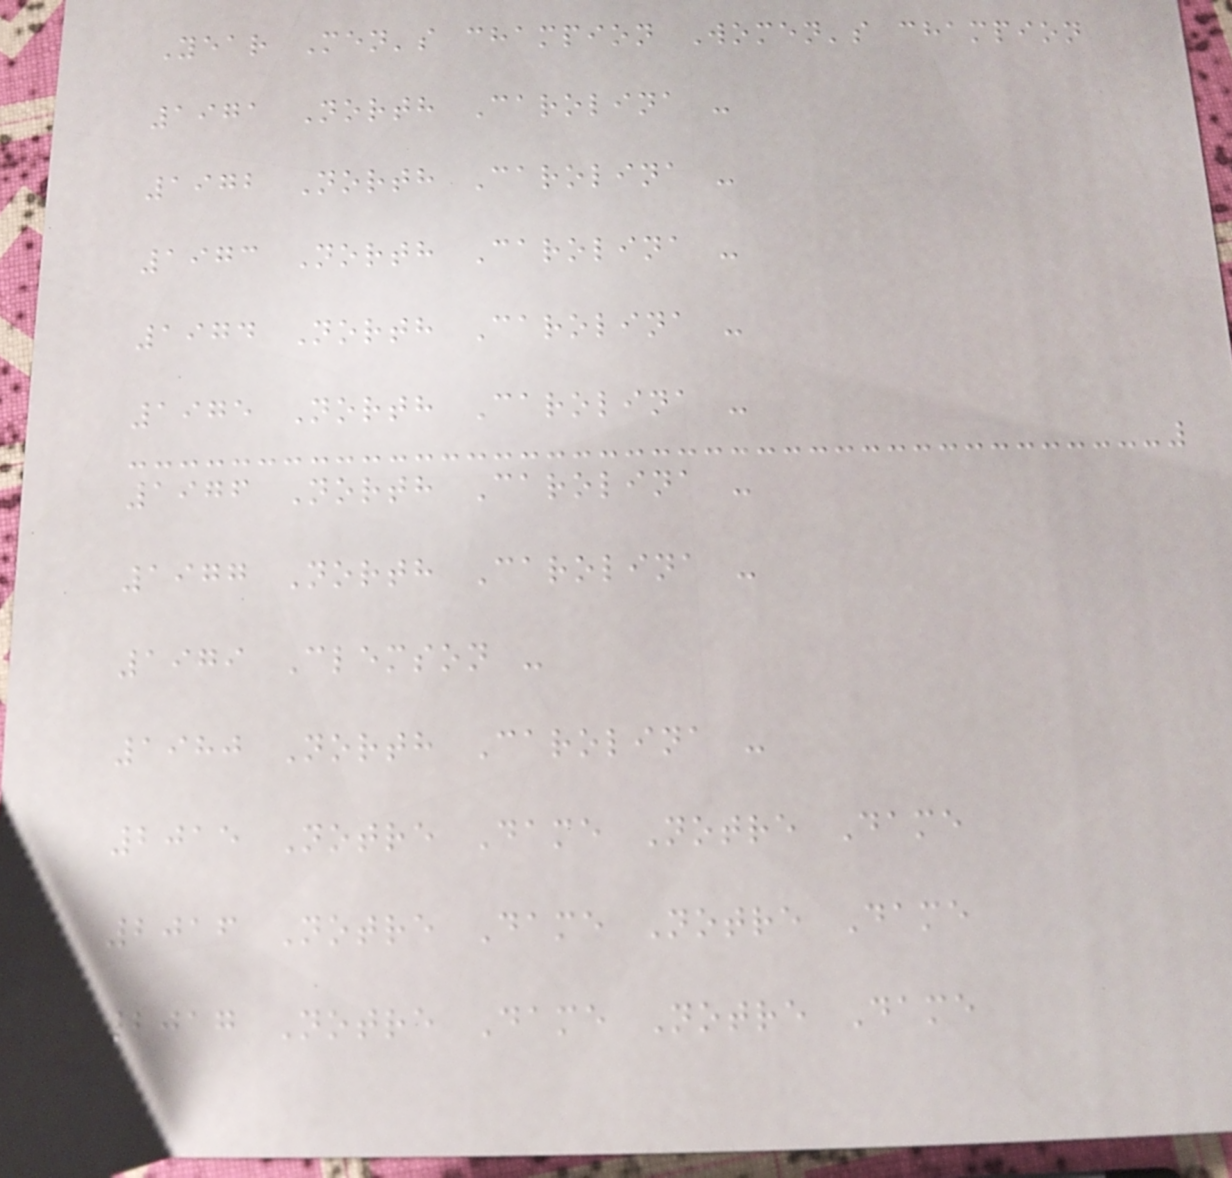Year Men's champion Women's champion
1971 North Carolina -
1972 North Carolina -
1973 North Carolina -
1974 North Carolina -
1975 North Carolina -
1976 North Carolina -
1977 North Carolina -
1979 Clemson -
1980 North Carolina -
2015 Notre Dame Notre Dame
2016 Notre Dame Notre Dame
2017 Notre Dame Notre Dame
